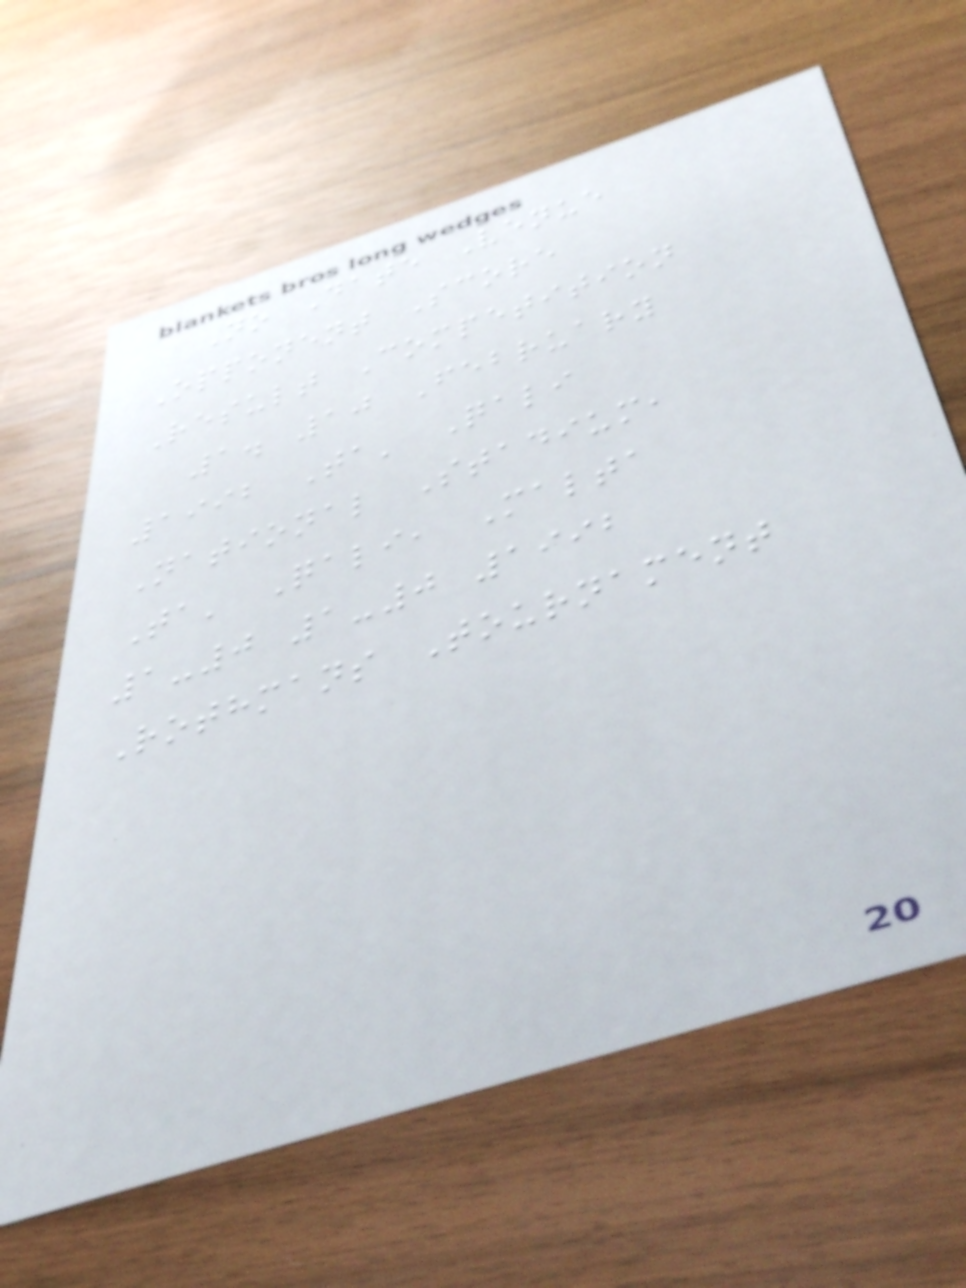No Date Venue
Opponent Score
Result Competition
1. 10 February
1992 Ta' Qali
National Stadium,
Ta' Qali, Malta
1-0 1-0 1992
Rothmans Tournament
